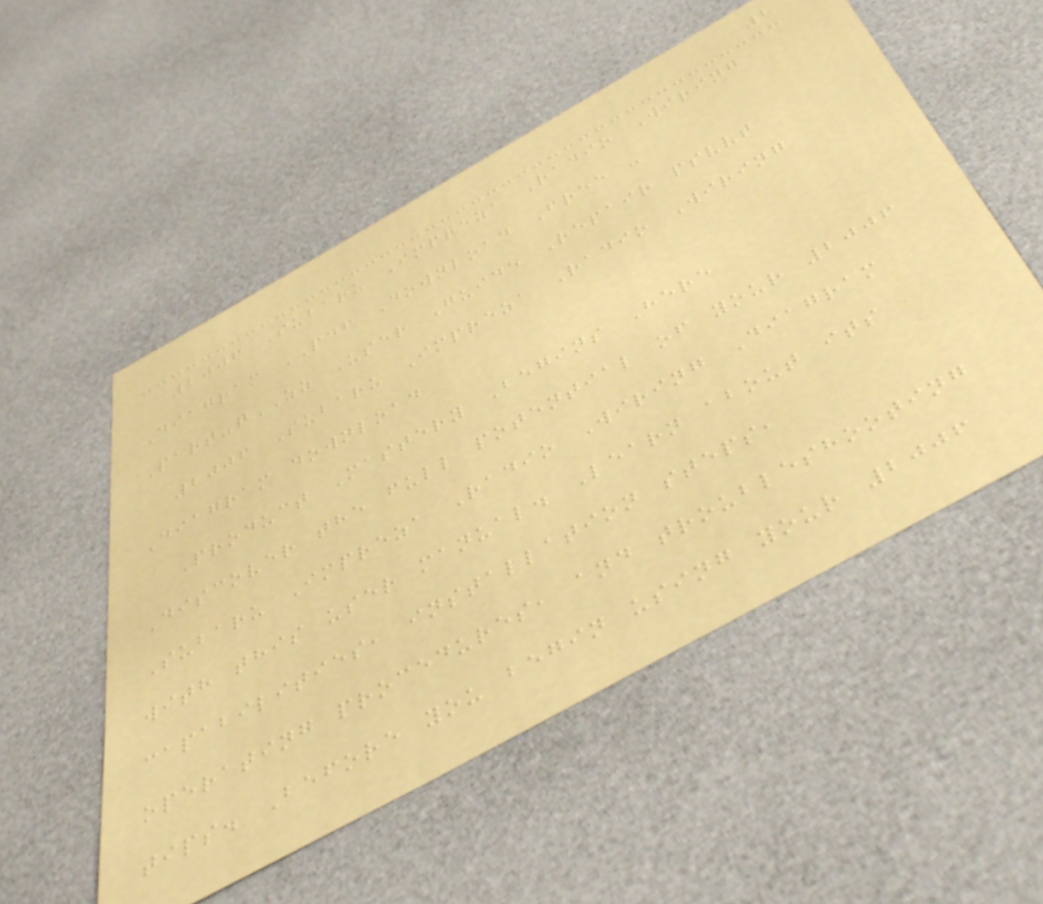2
2006 Subaru Impreza Radio Wiring
Diagram PDF Download Free -
Part-qZZ User Guide Repair psvvt
2006 Subaru Impreza Radio Wiring
Diagram download
Product Mastery Begins Here
Discover the full potential of your 2006
Subaru Impreza Radio Wiring Diagram
with this user manual. Learn about its
capabilities, installation steps,
operating procedures, and troubleshooting
tips. Before you begin using your 2006
